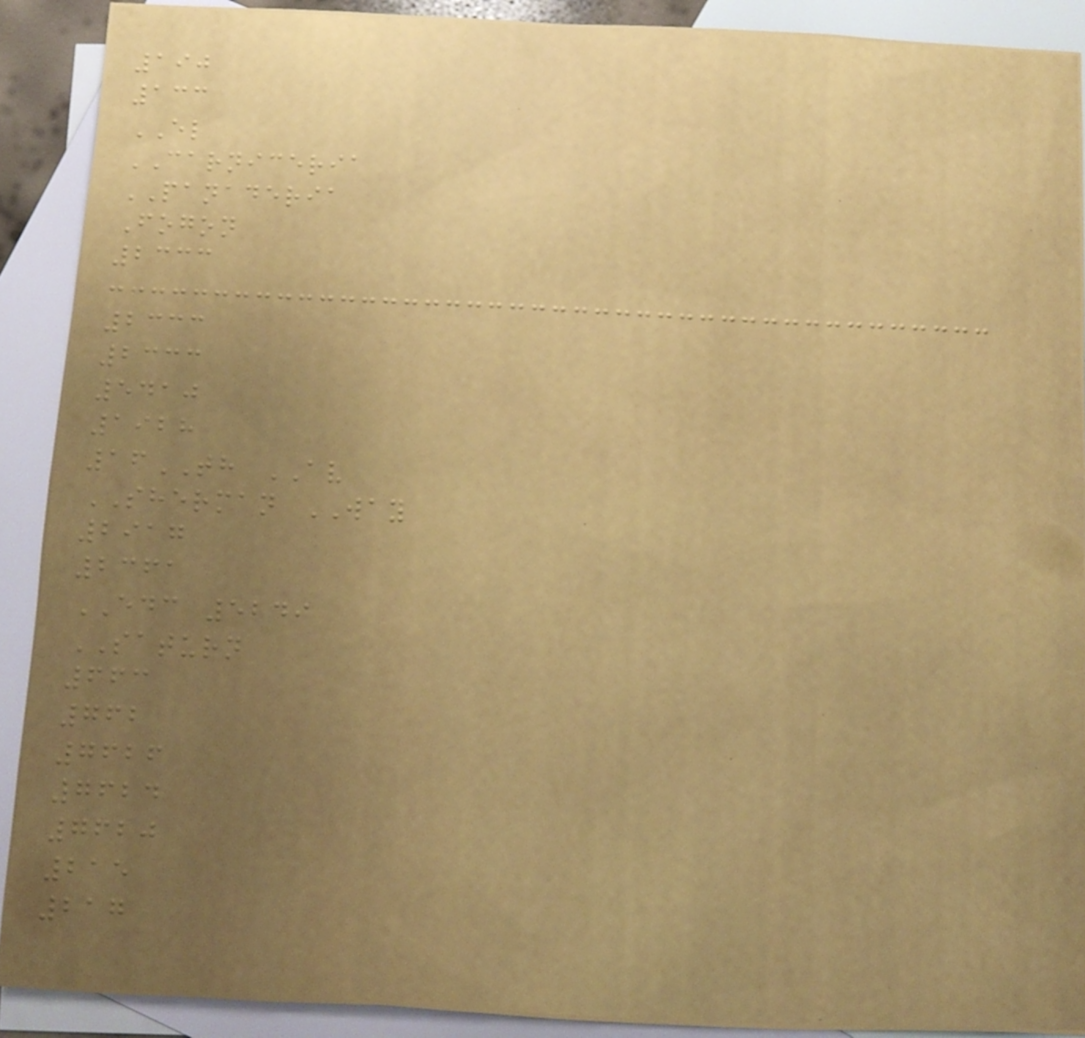190
133
EL
CARNICERIA
PANADERIA
Fogon
2333
2333
2333
5410
1928
16TH AV
SHERMAN WAY
2917
2361
EDC 5249
SATURN
663
762
7626
7624
7620
215
217
